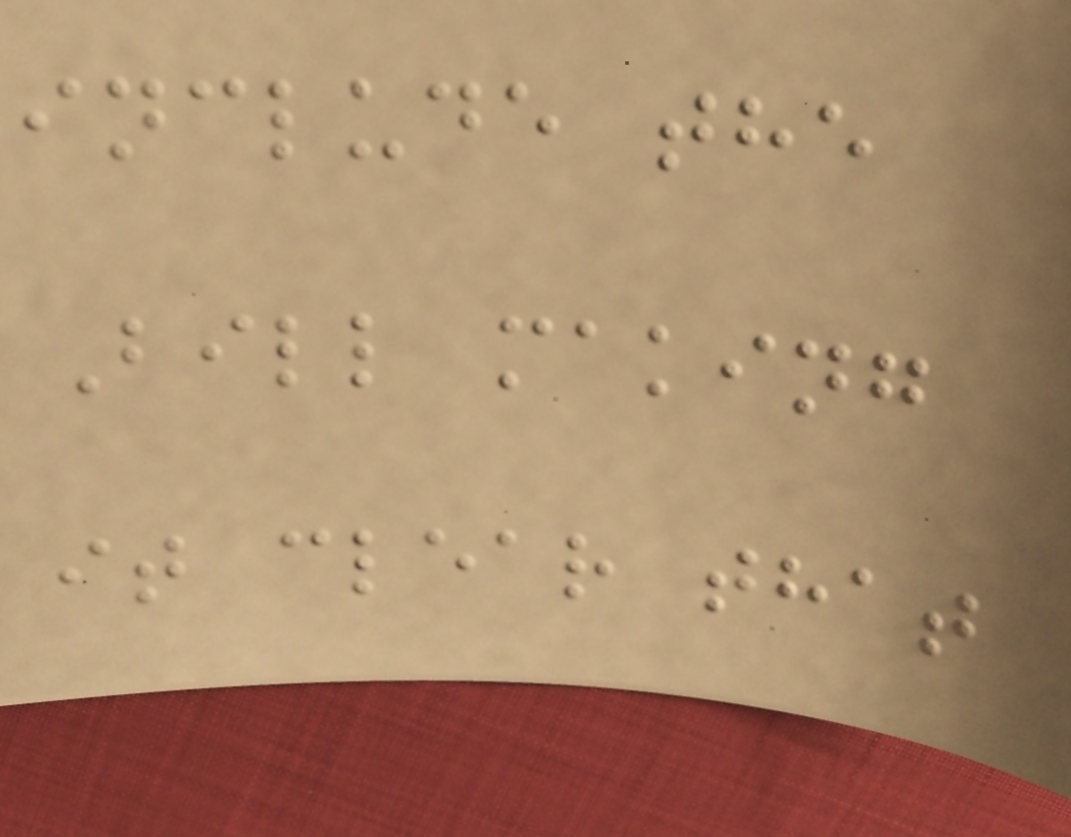include the
Bill making
it clear that
